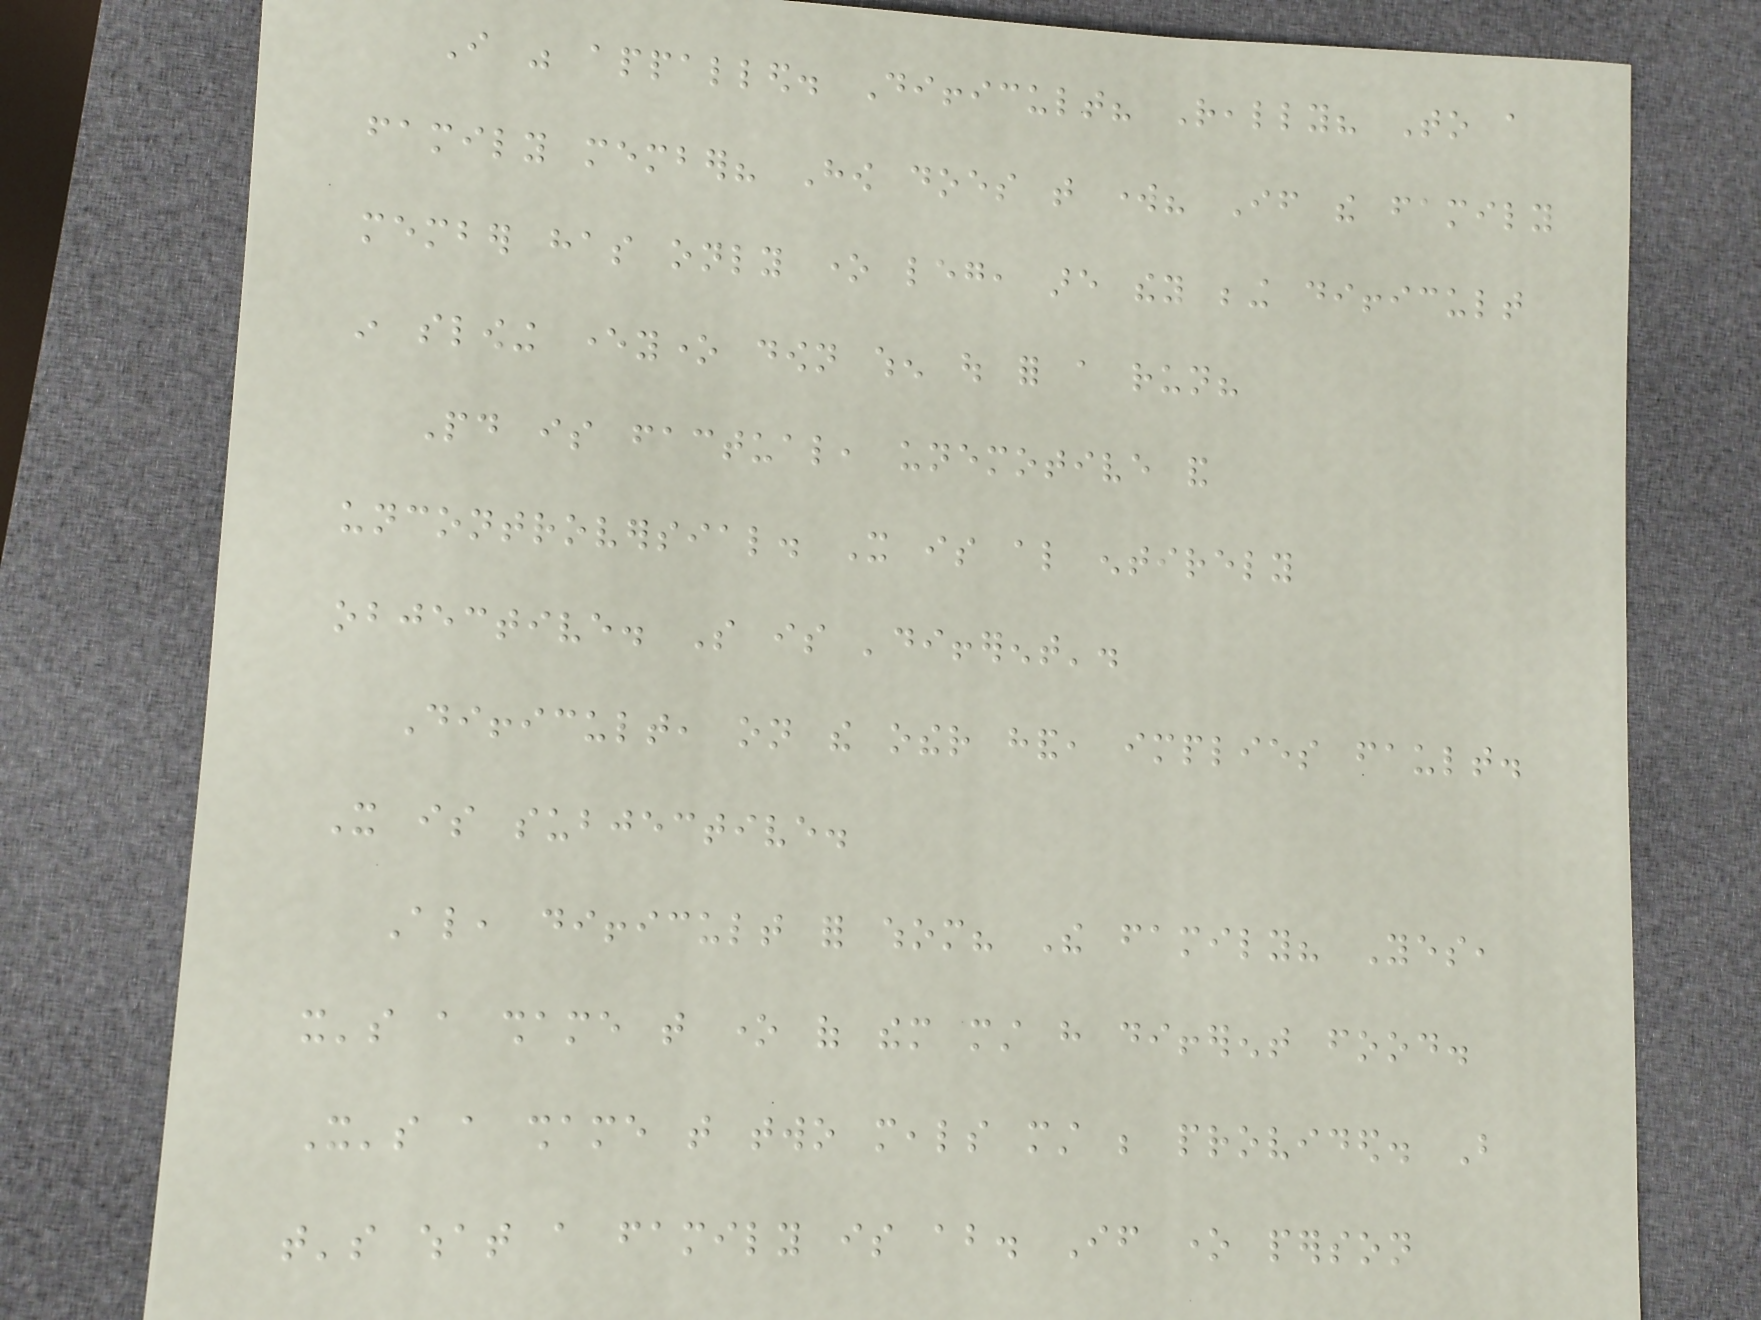I was appalled. Difficult? Really? To a
family member? How does that work? If the family
member has only one leg, are they being difficult
in slowing everyone down when out for a run?
Paid is factual, unemotive and
uncontroversial. It is also entirely
objective. So is 'different'.
Difficult, on the other hand, implies fault.
It is subjective.
Also, difficult for whom? The family? Yes,
it's a shame that one of them must have different food.
It's a shame that two meals must be provided. But
that's what a family is about. If one person
